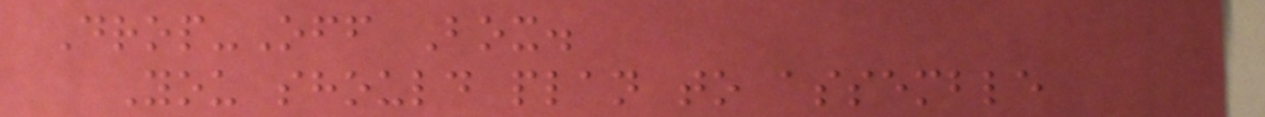Drop-Off Box.
You should plan to assemble
